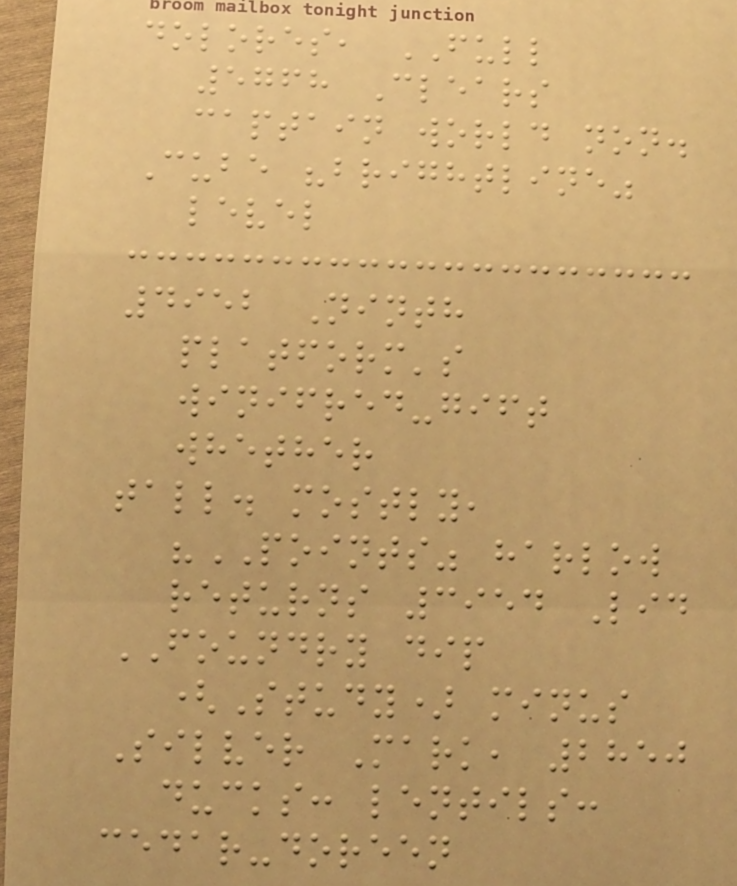dolores, FULL
5768 Clears
captain world non.
Cube "brightline"
level
4952 Ninth
platform's
winifred-gift
whether
tall. mostly,
"POINTS" harlow
returns 3954 Lid
FOUNDRY dip
(Study) minus
Silver Mark, 2850
ducks: lentils:
cedar-doreen
